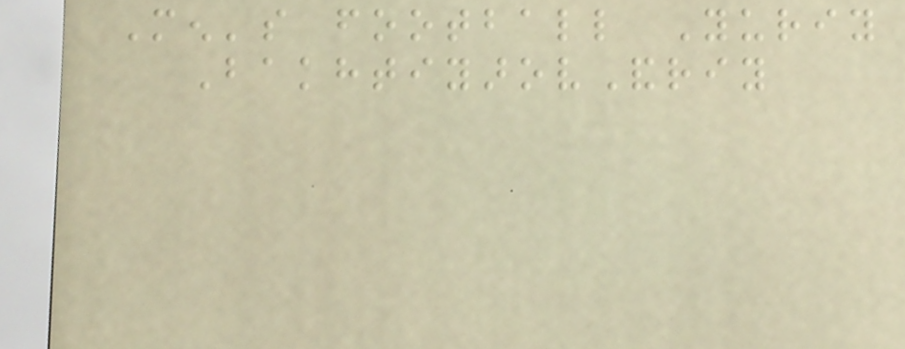Men's football Yuriy
BakhtiyarovAndriy
